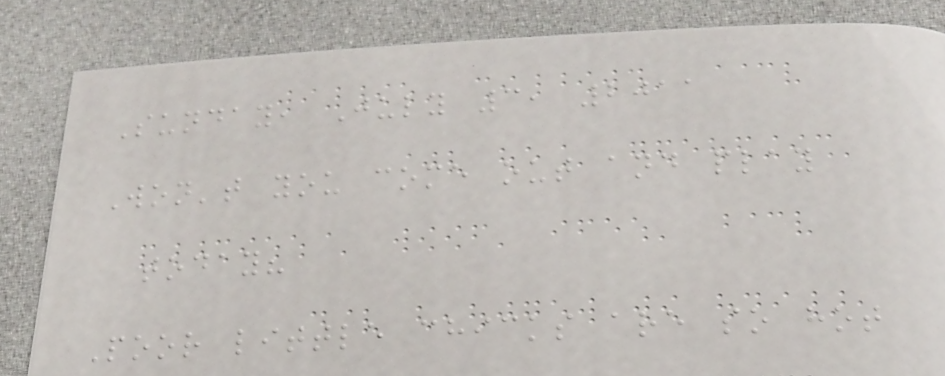Sunday, July 3, 2011
Won't you come out and play
today?
Poor little chicks are so hot
